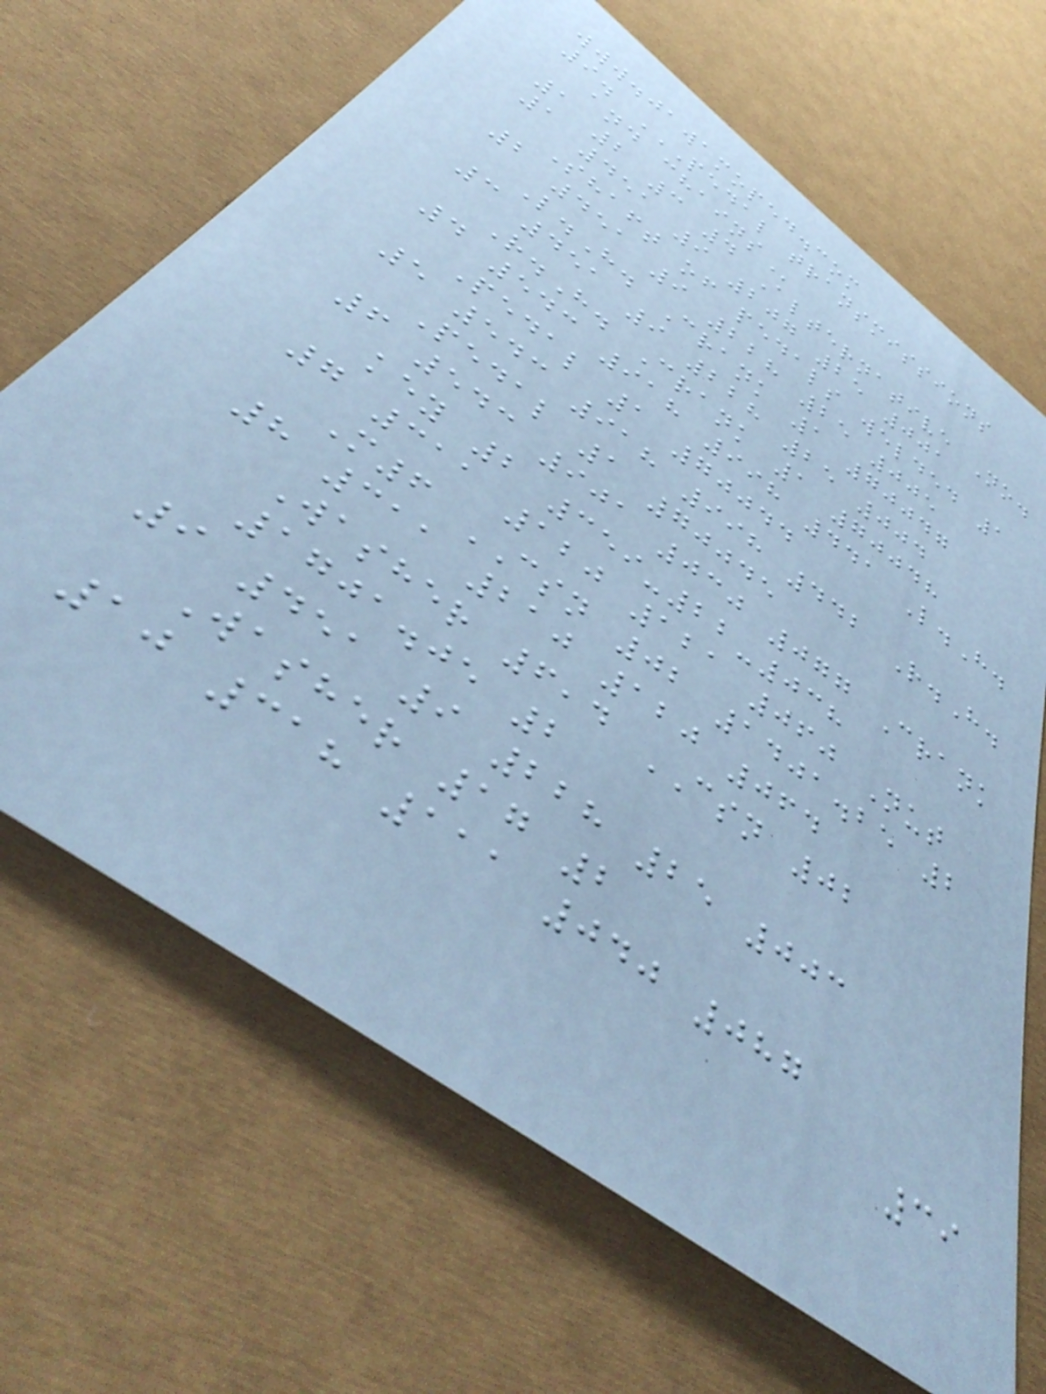www.jawamoped.com
9. PEDAL TRANSMISSIONS
AND CHAINS
1 2 3 4 Alternative No.
1 451 9 207 25 001
Shaft of pedals welded 1
2 451 9 228 25 005
L.H. Crank 1 70047
3 451 9 228 25 004
R.H. Crank 1 70048
4 543 918 998 441 L.H.
Pedal 1 70044
5 543 918 998 442 R.H.
Pedal 1 70045
6 543 901 030 077 Crank
key 2 359-22-038
7 311 120 121 060 Nut
M6 CSN 02 1401.25 2
8 311 210 120 064
Washer 6,4 CSN 02
1701.05 2
9 451 9 228 25 003
Washer 17 2
10 318 111 040 087
39
